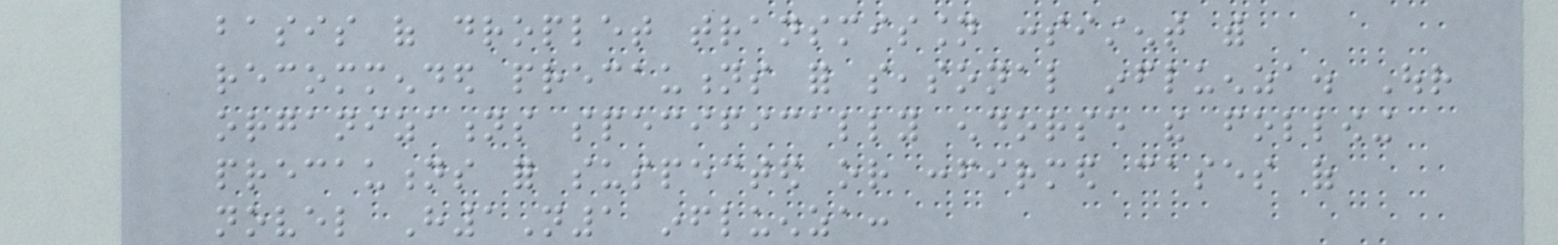basis of droplet transmission consistent with
recommended precautions for seasonal influenza. Our
organizations specifically endorse the following
precautions for suspected or confirmed cases of
novel H1N1 influenza:
